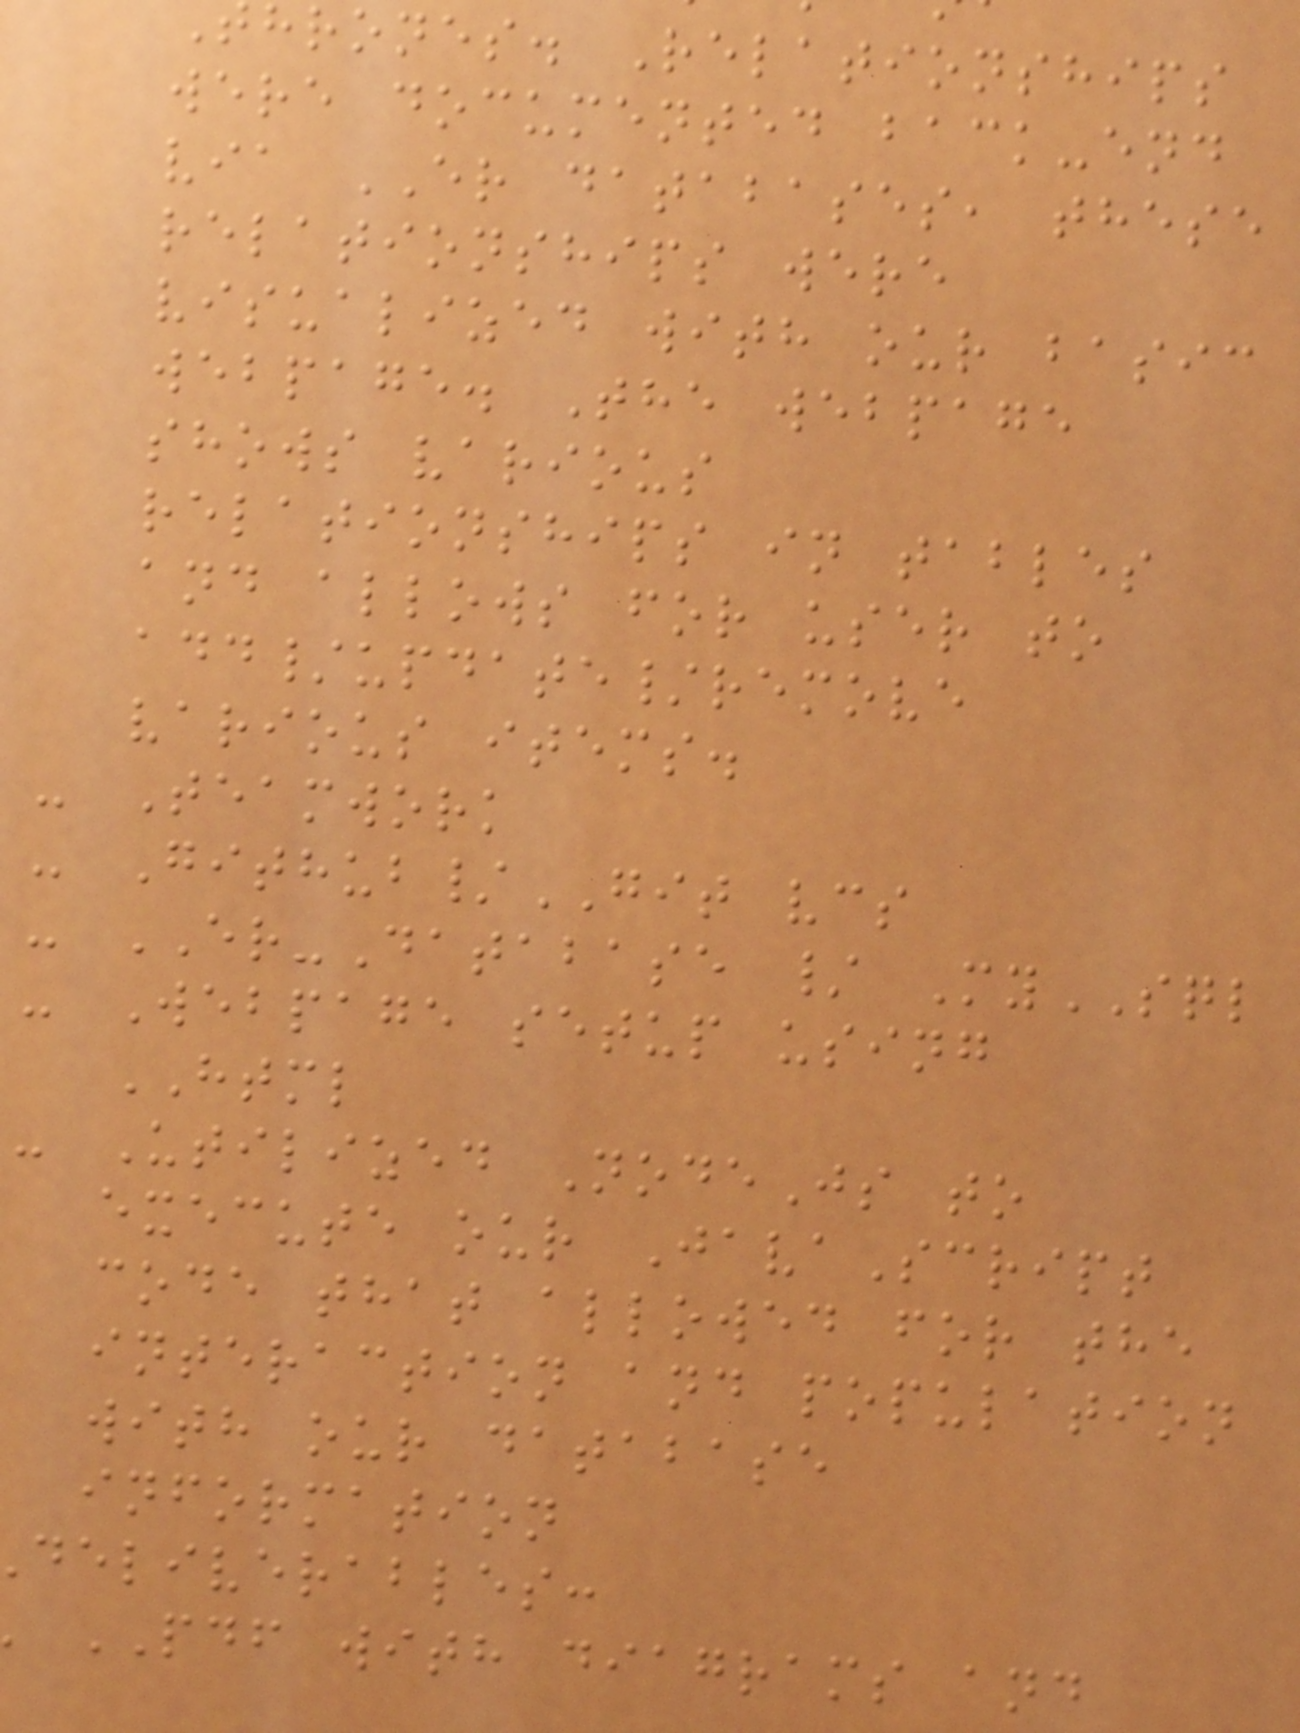hrones. Relationships
were documented back-end
via ER databases, these
relationships were
visualized with our basic
webpage. The webpage
shows various
relationships in tables
and allows for user to
add/update/remove
various items.
- Teamwork
- Github/GIT vcs
- ER-Database / MySQL
- Webpage setup using
HTML
- Utilized NodeJs to
execute our JavaScript
code that allowed for the
interaction and population
with our database
information
deliverables:
PDF with diagrams and
